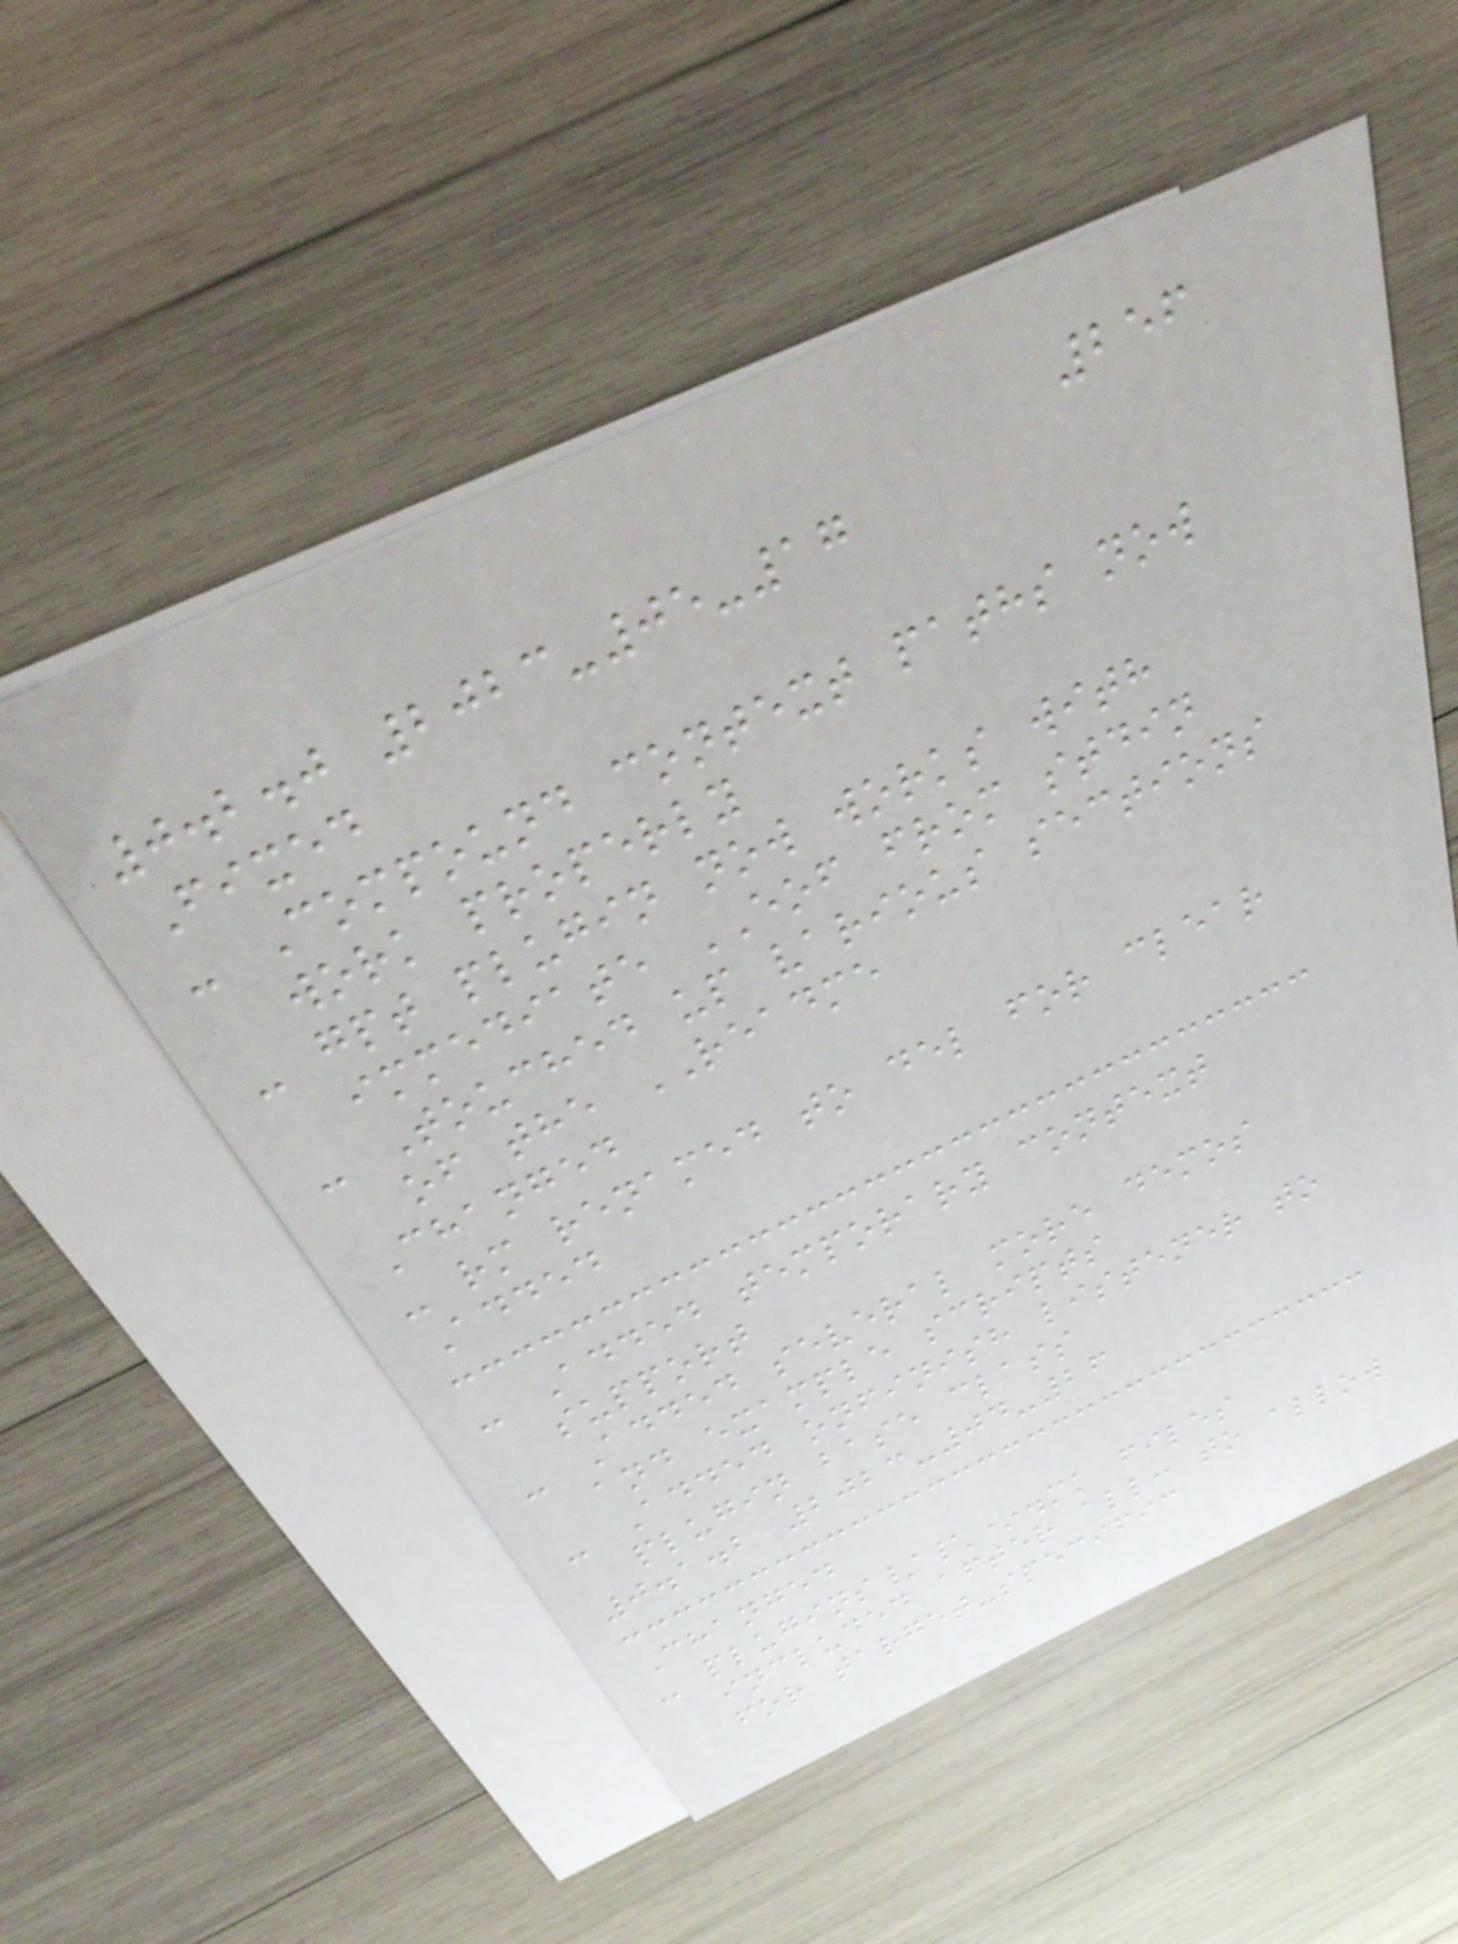256
0.2.0 2023-05-17
Fixed
- Compound context paths now
work properly
- gpt plugin now works with
immediate EOF from stdin
- Touched up various sections
of the README
Changed
- rm renamed to del for clear
Added
- Added temporary context
support
- Added several more demos
and example scripts
- Added onfinish listener to
plugin base class
0.1.2 2023-04-26
Changed
- plugins/\*.mk files
included after all: to allow
for target-specific
